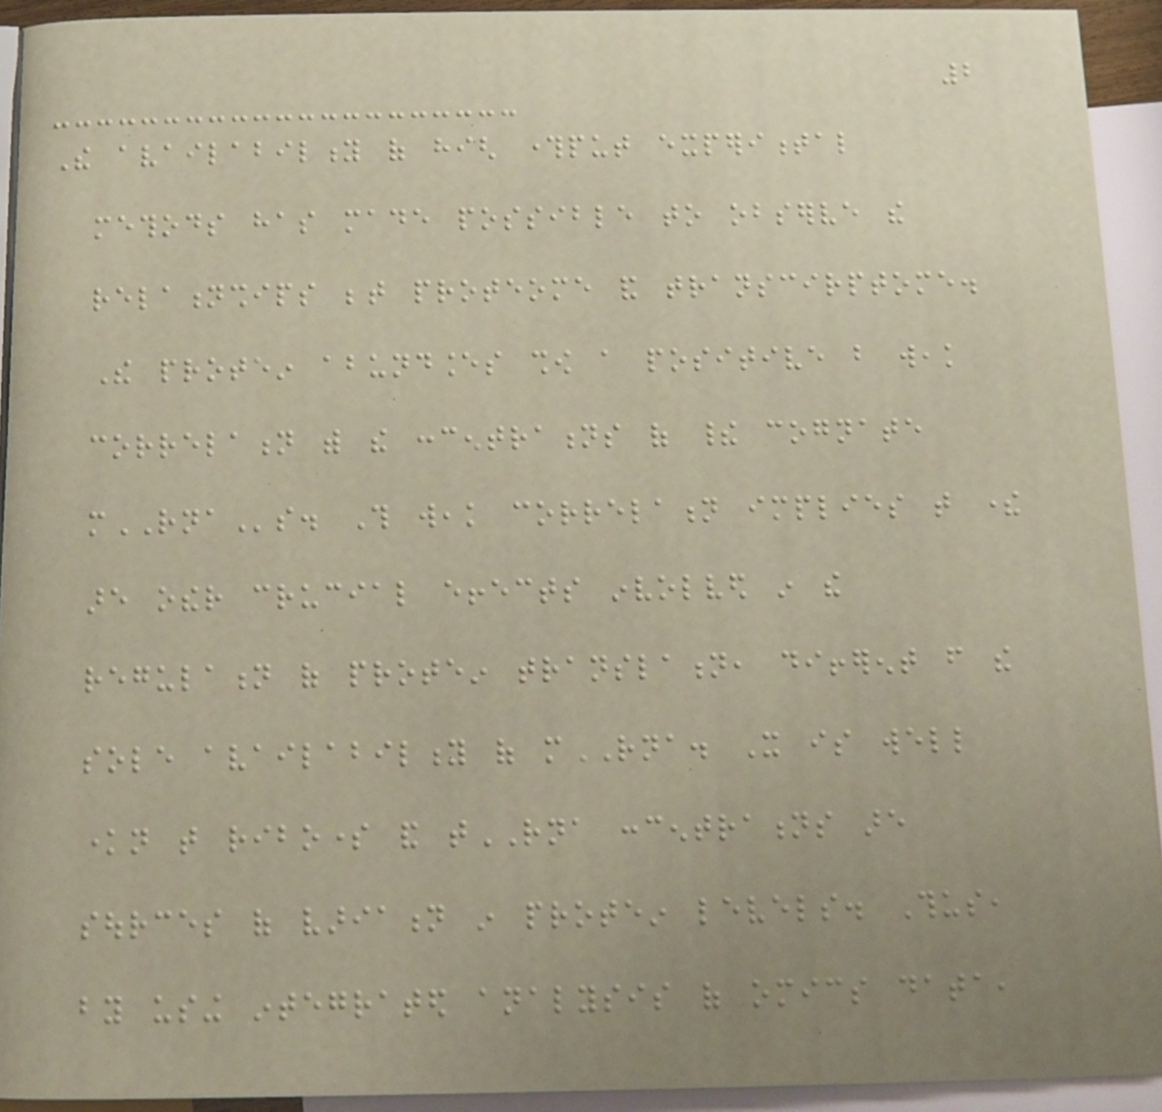2
The availability of high throughput experimental
methods has made possible to observe the
relationships between proteome and transcirptome.
The protein abundances show a positive but weak
correlation with the concentrations of their cognate
mRNAs. This weak correlation implies that there
are other crucial effects involved in the
regulation of protein translation, different from the
sole availability of mRNA. It is well
known that ribosome and tRNA concentrations are
sources of variation in protein levels. Thus,
by using integrated analysis of omics data,
